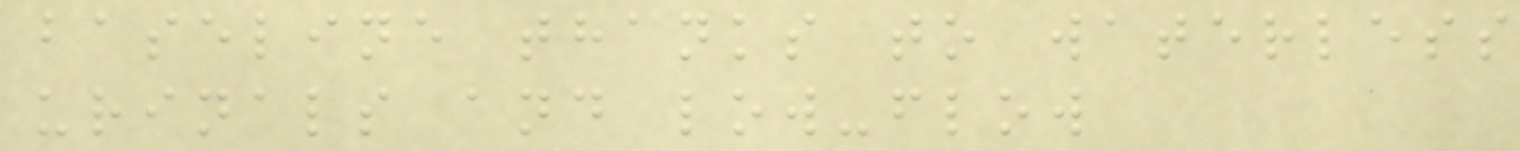baseline thanks to waterless
urinals and low-flow
